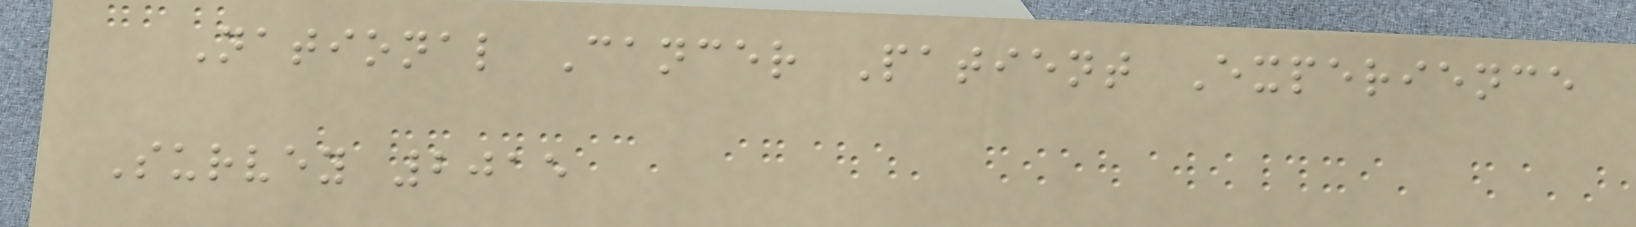National Cancer Patient Experience
Survey 2015
